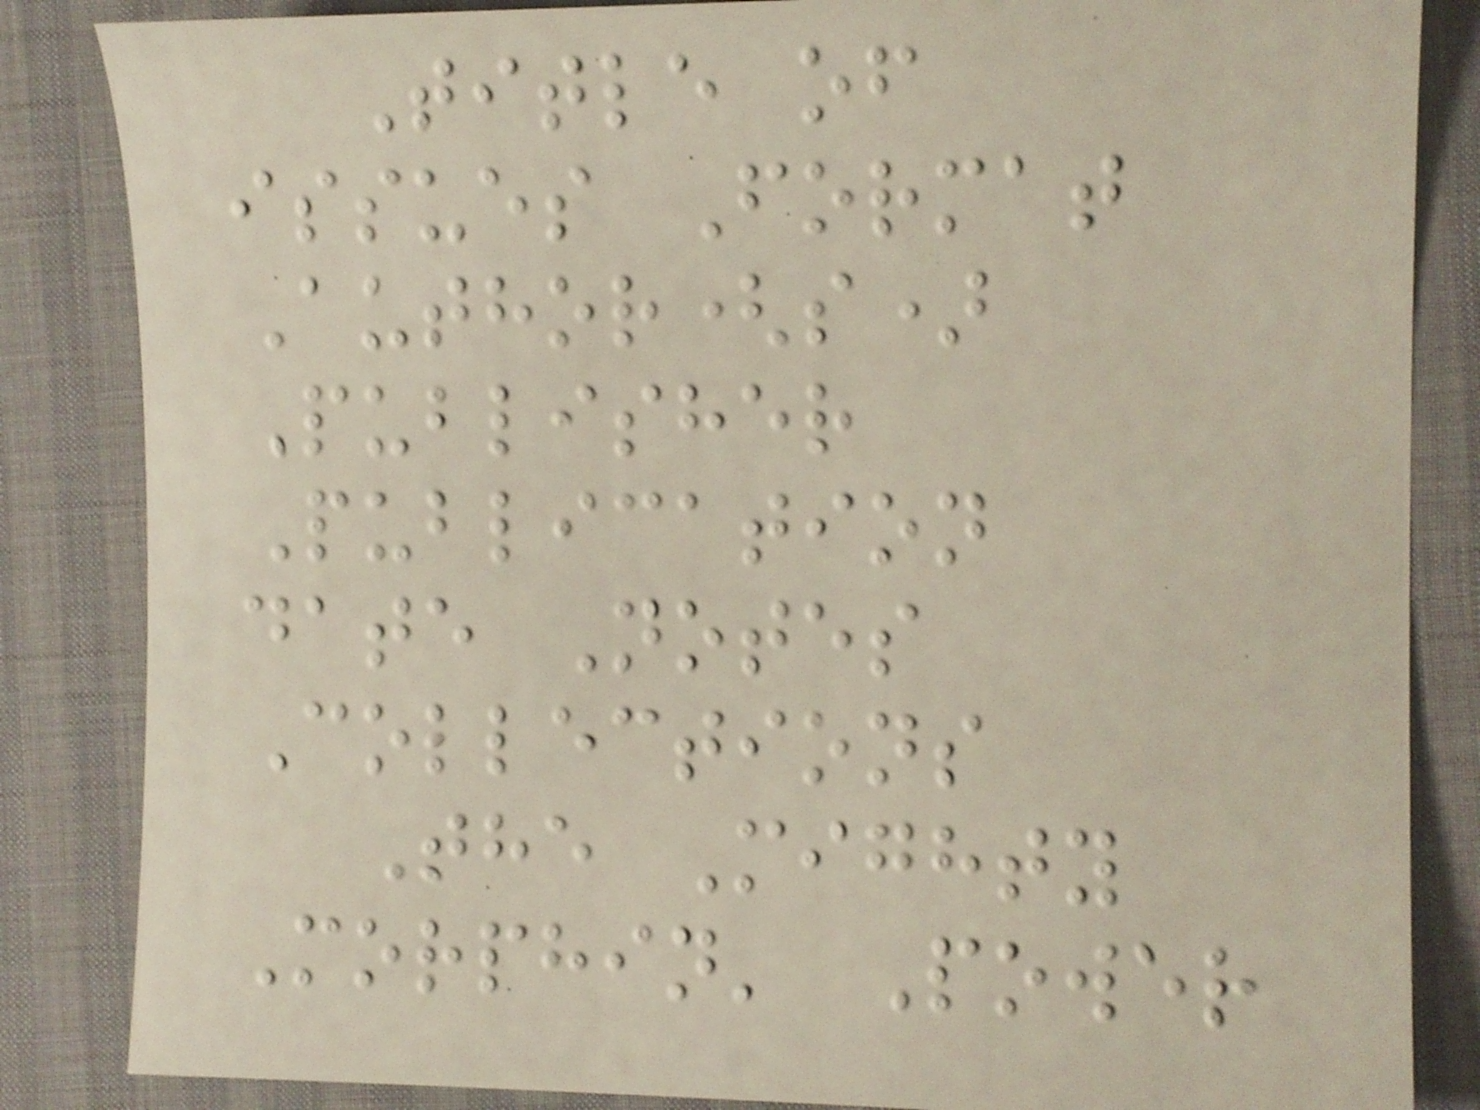Title of
issues Format
Author(s)
Publisher
Publication
date Notes
Collections
The Mighty
Morphin' Power
